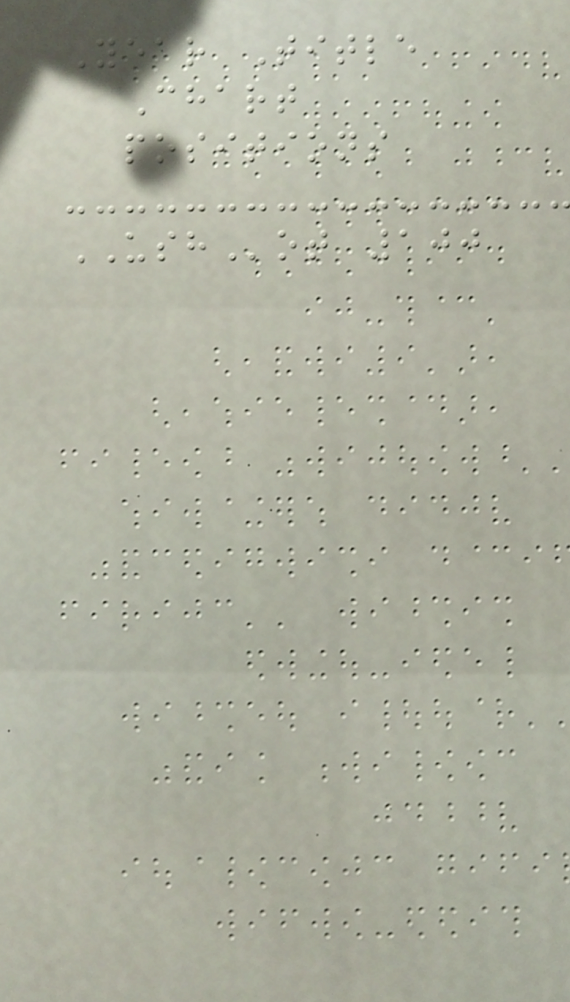Year Title
Chart
positions
USHot 100
